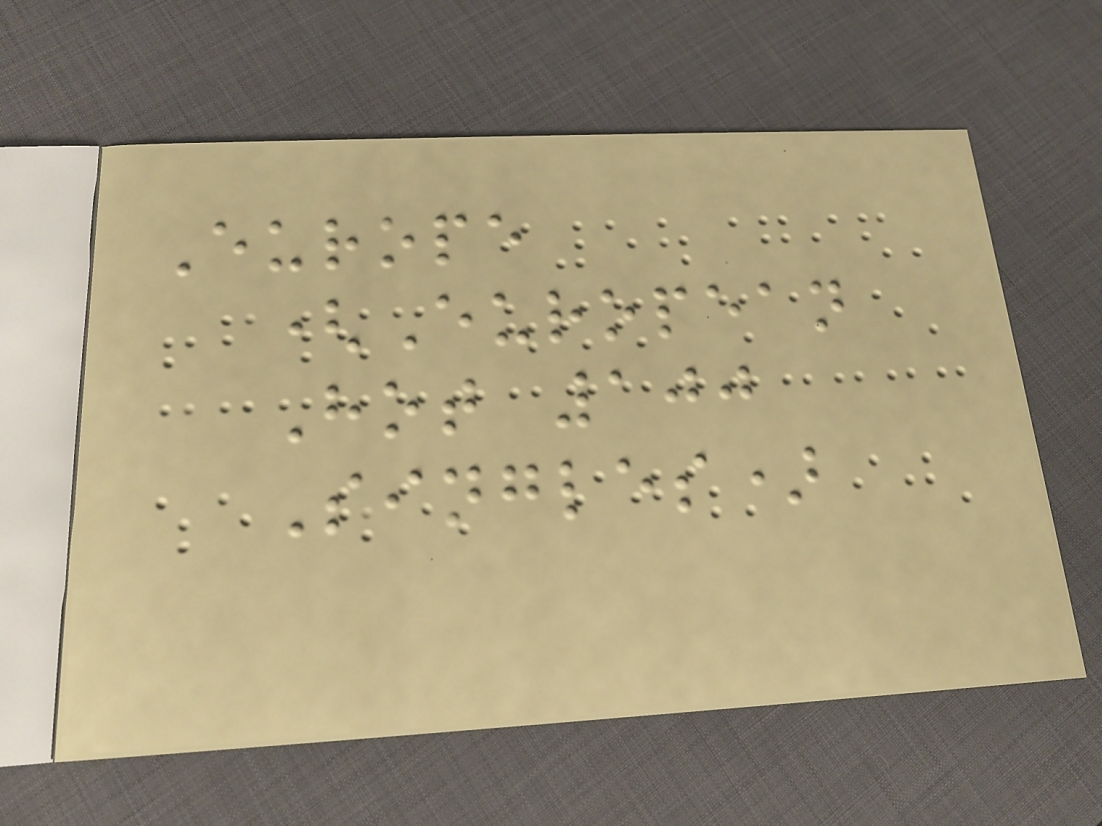Europe
(European
Hot 100
Singles)
